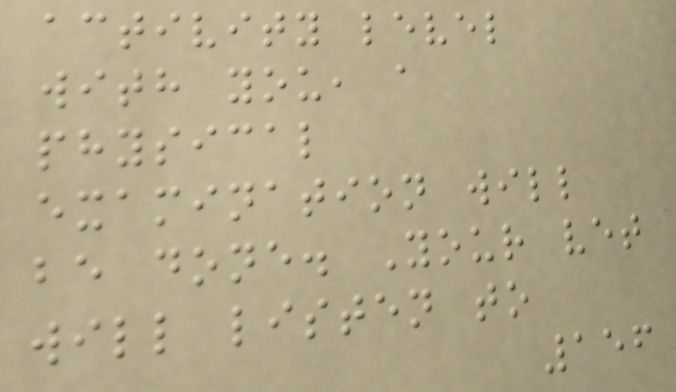activity level
with you, a
physical
examination will
be done. Your vet
will listen to
156
